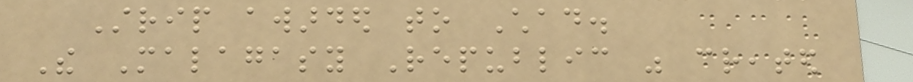Strip awarded to Chad.
The Malagasy Republic was created
